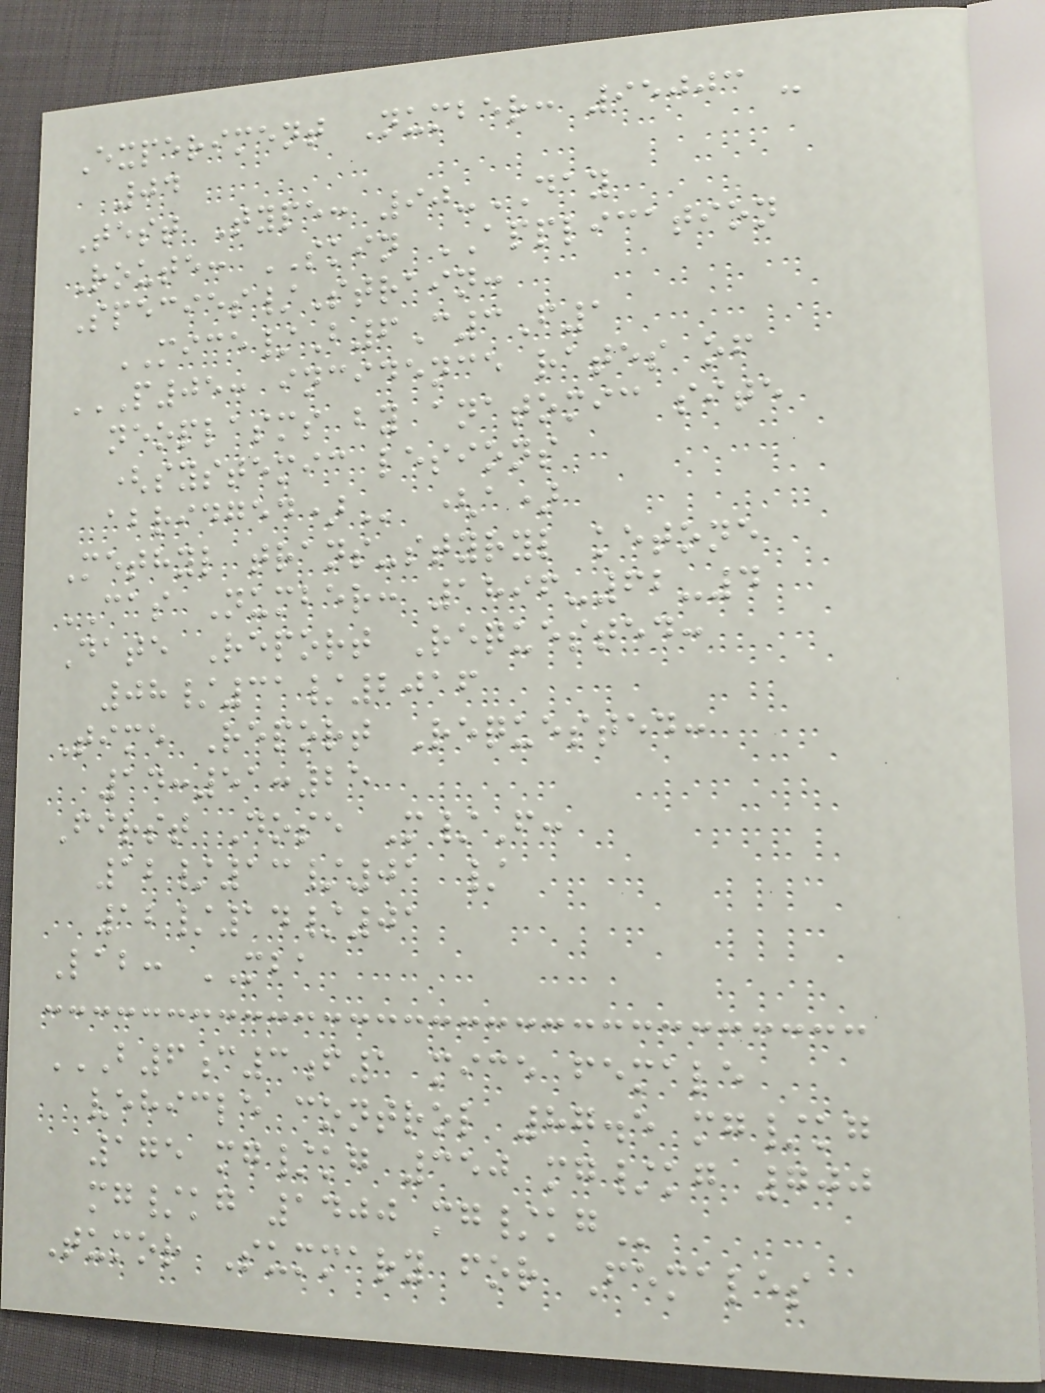Experiment Number: 95003 -
04
Test Type: 90-DAY
Route: SKIN APPLICATION
Species/Strain:
MICE/B6C3F1
P05: INCIDENCE RATES OF
NEOPLASMS BY ANATOMIC SITE
(SYSTEMIC LESIONS
ABRIDGED) (a)
Methyl trans-styryl ketone
CAS Number: 1896-62-4
Date Report Requested:
08/31/2016
Time Report Requested:
14:51:25
First Dose M/F:
12/13/01 /
12/14/01
Lab: MBA
B6C3F1 MICE FEMALE
VEHICLE CONTROL 87.5 MG/KG
175 MG/KG 350 MG/KG 700
MG/KG 1400 MG/KG
Tumor Summary for Females
